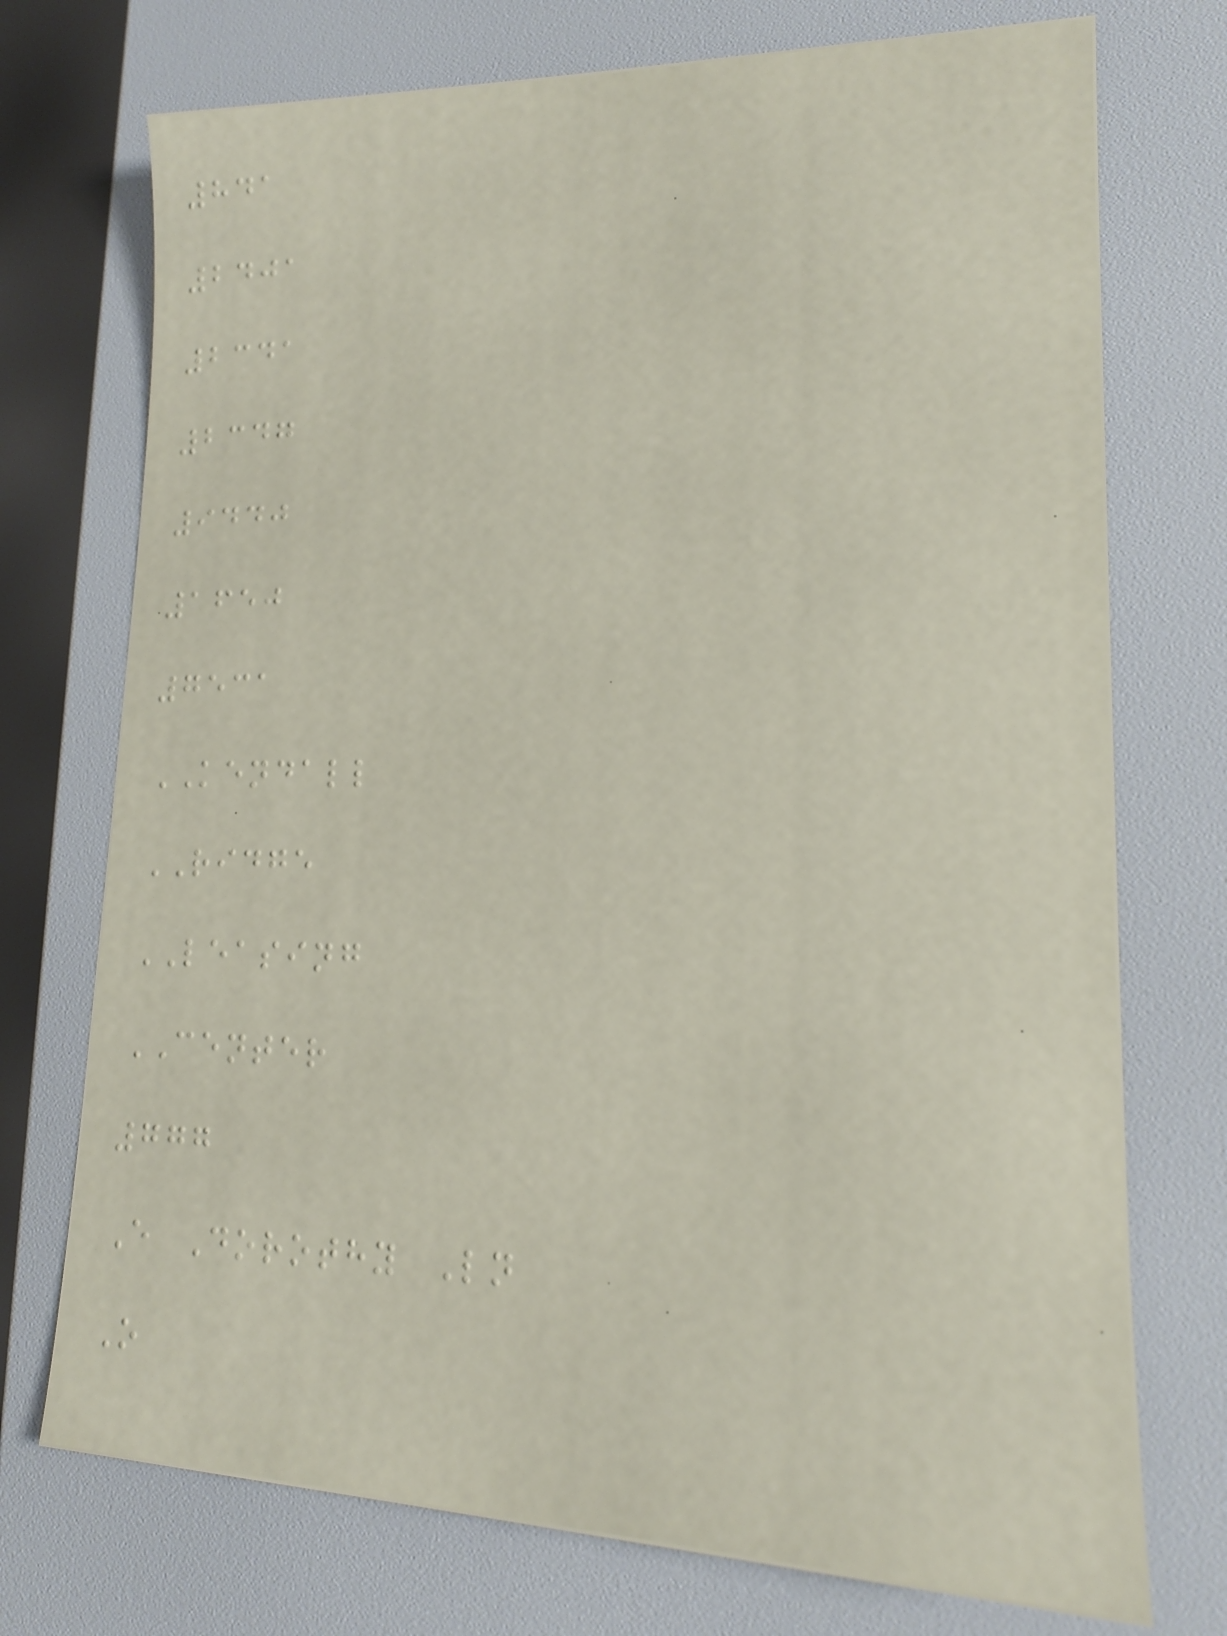841
2401
2341
2347
9440
1650
7531
KENDALL
RIDGE
LEASING
CENTER
777
E Dorothy Ln
O
